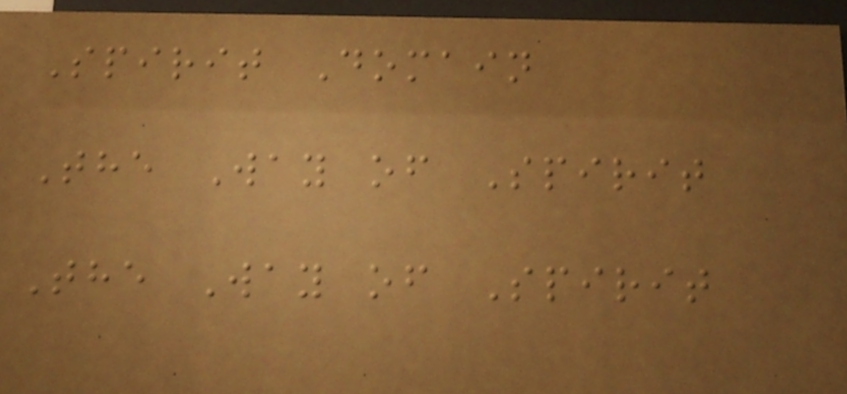Spirit Domain
The Way of Spirit
The Way of Spirit
